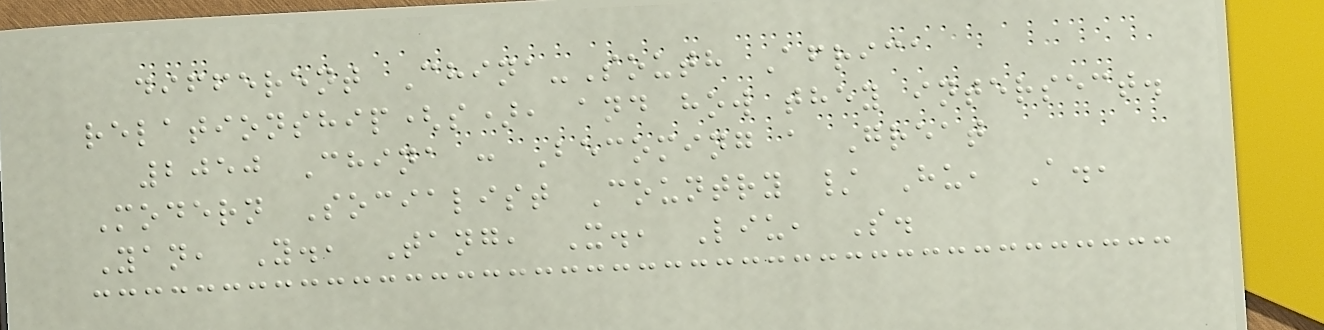different China-South Africa
relationship(s), and how they intersect.
2050 China : Becoming a Great
Modern Socialist Country / Hu, A.,
Yan, Y., Tang, X., Liu, S.
